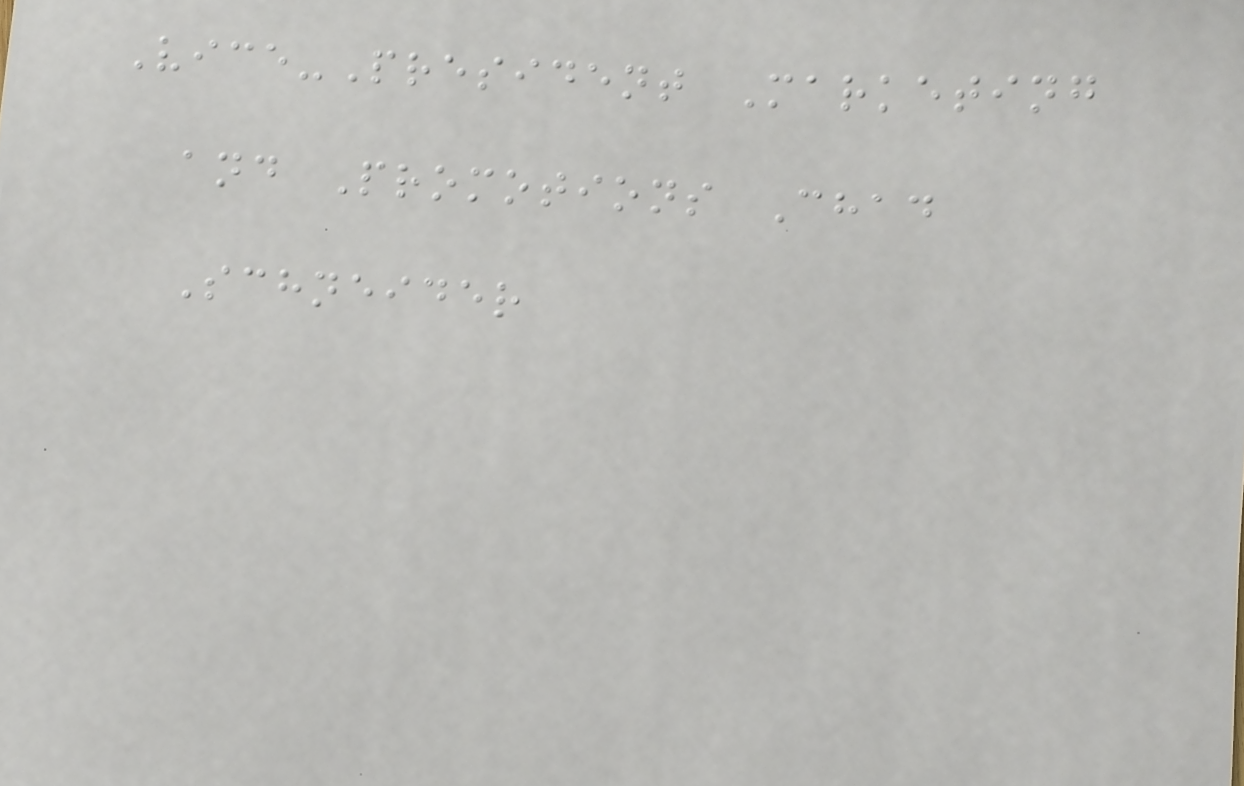Vice-President Marketing
and Promotions Chad
Schneider
